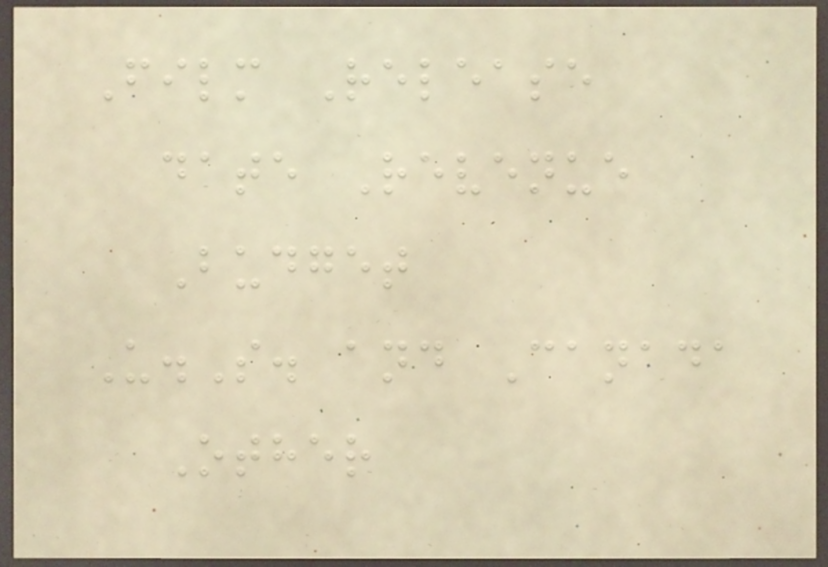Film Release
date Revenue
Budget
U.S. and Canada
Other
